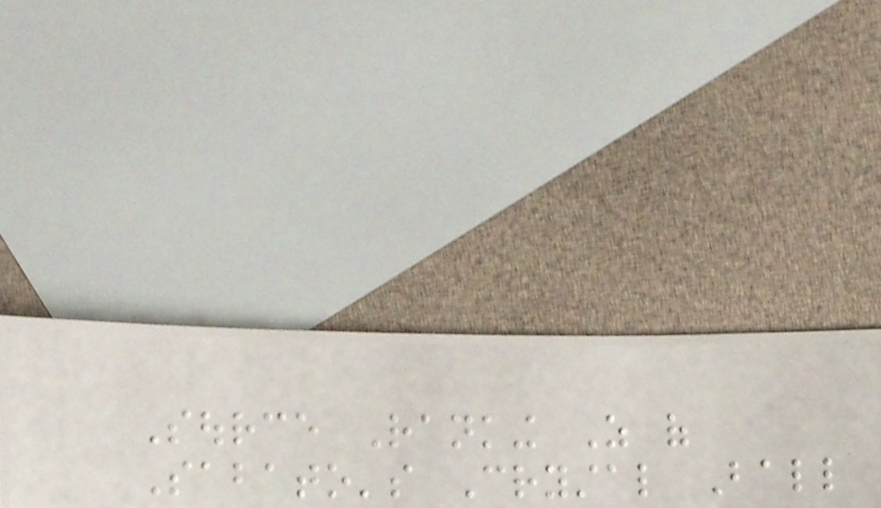Source Ranking As of
Sabato's Crystal Ball
